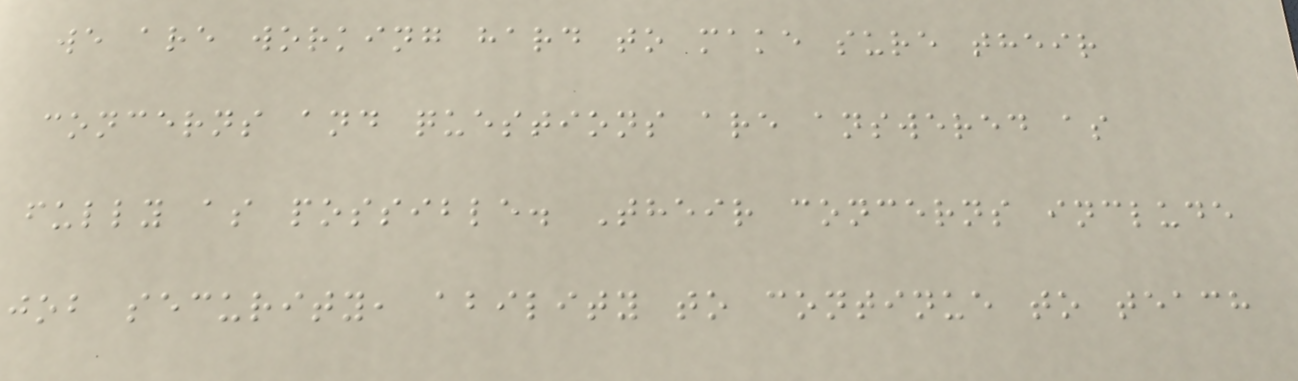we are working hard to make sure their
concerns and questions are answered as
fully as possible. Their concerns include
job security, ability to continue to teach
